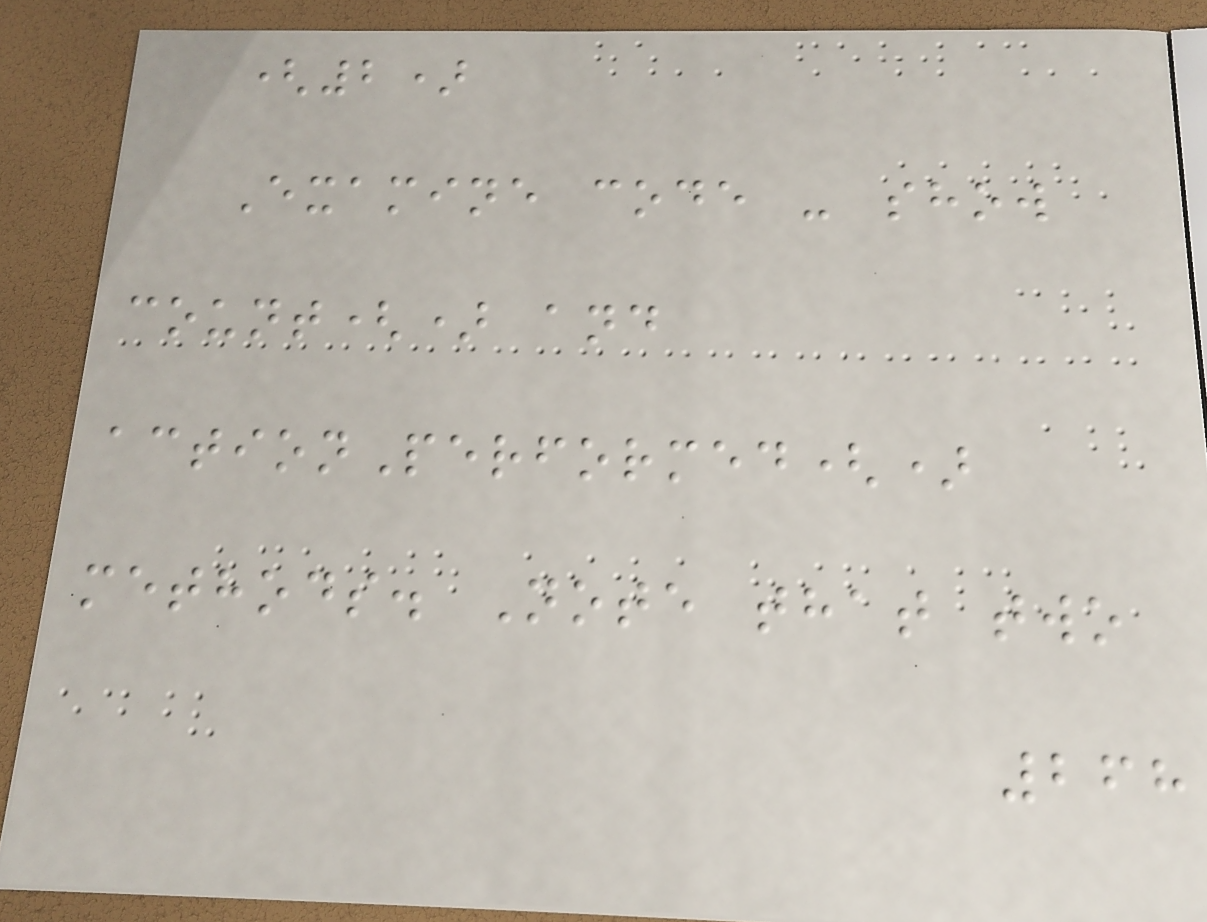(2)
Examine code - show
count() and
actionPerformed()
methods. Note that two
268
